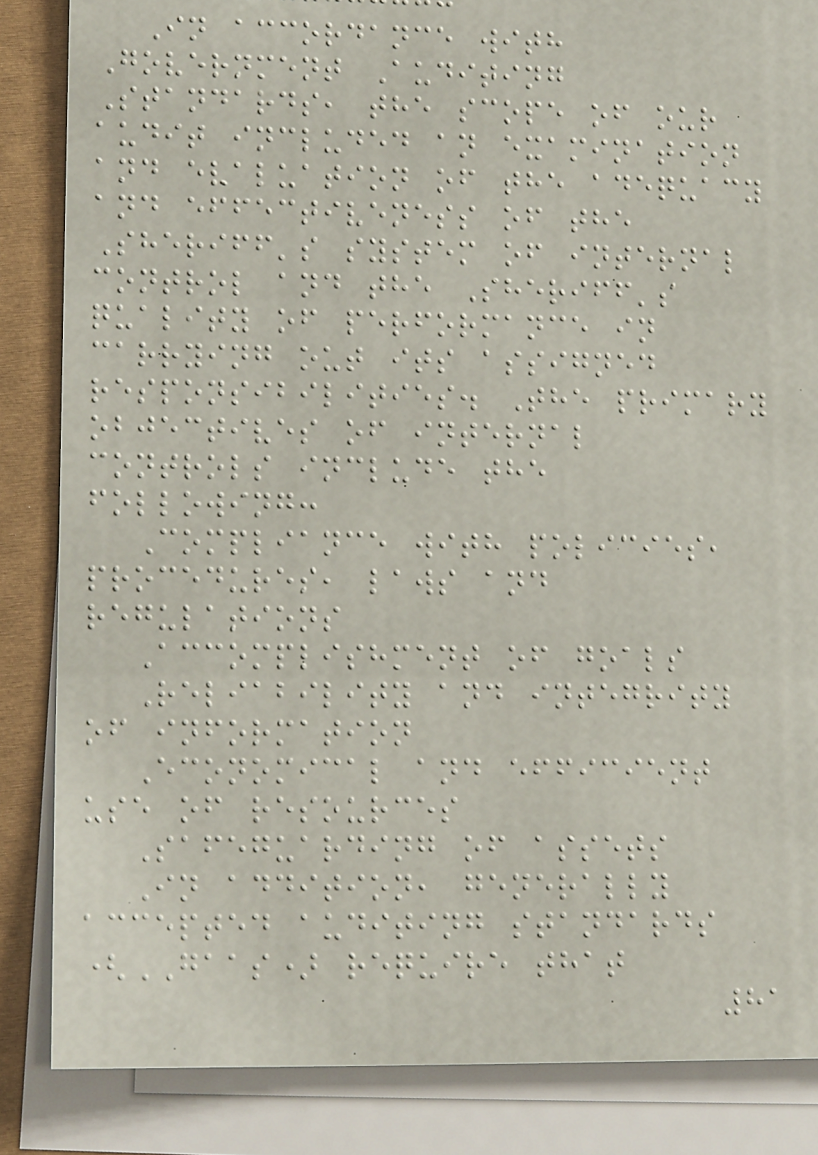In accordance with
Government Auditing
Standards, the scope of our
audit included an examination
and evaluation of the adequacy
and effectiveness of the
Sheriff's system of internal
control and the Sheriff's
quality of performance in
carrying out its assigned
responsibilities. The primary
objectives of internal
controls include the
following:
Compliance with policies,
procedures, laws and
regulations
Accomplishment of goals
Reliability and integrity
of information
Economical and efficient
use of resources
Safeguarding of assets
In addition, generally
accepted auditing standards
(GAAS) require that
81
